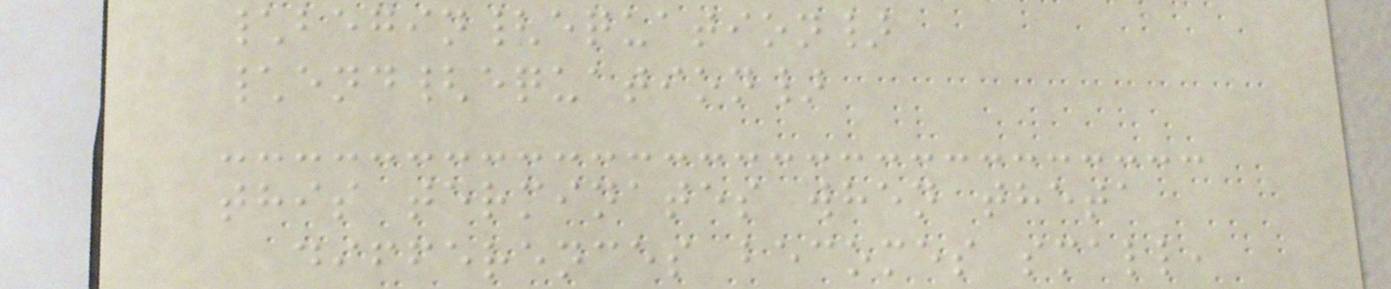\begin{equation}
\end{equation}
this terminates when theta
differences becomes small,
